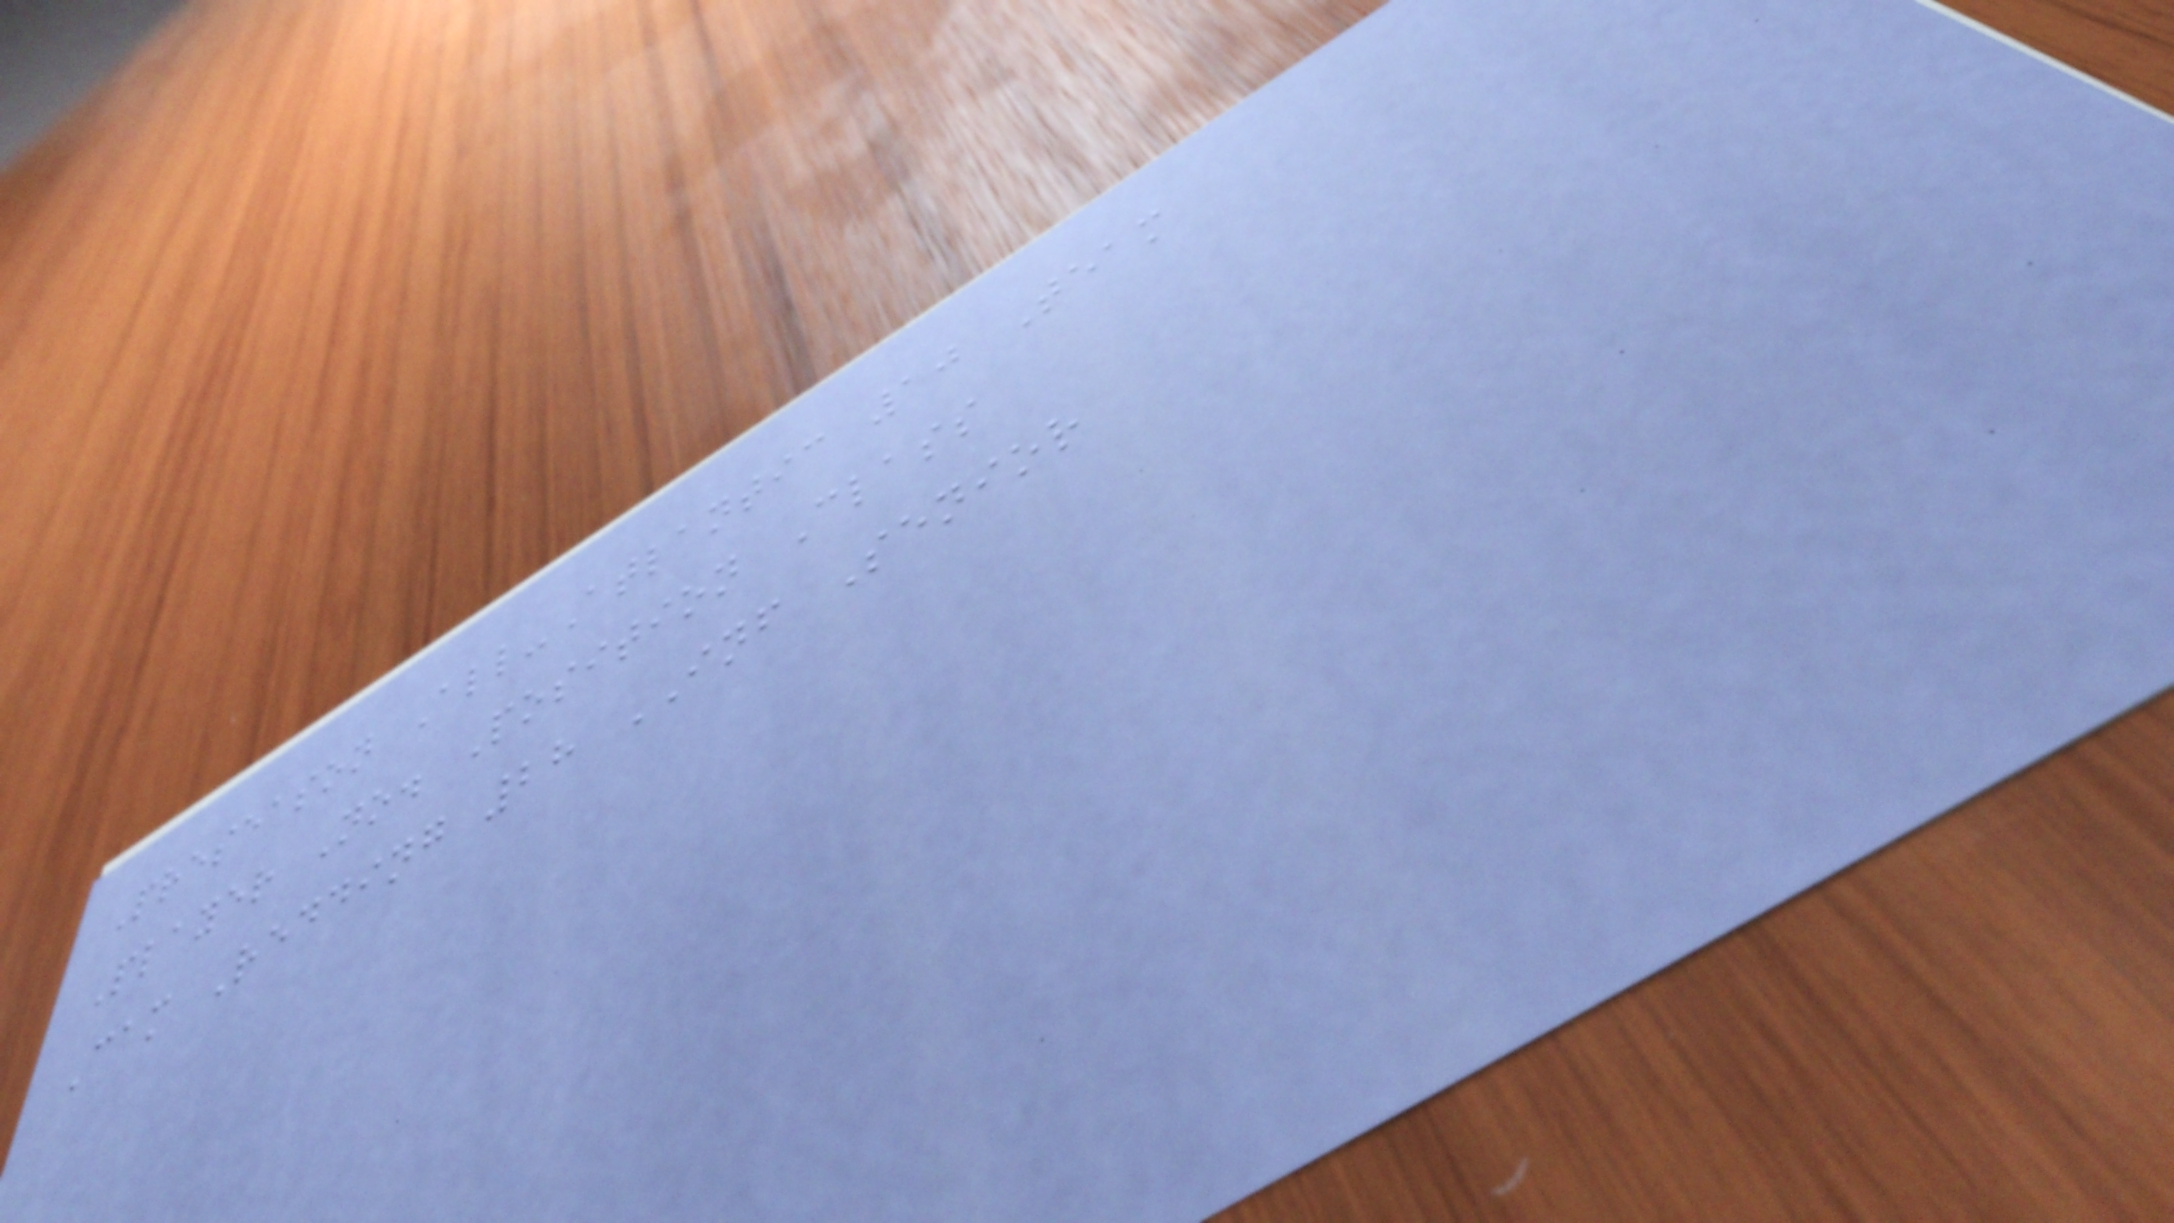Preseason All-Atlantic 10 Team
Player No. Position Class
Cam Redding 28 INF Senior
